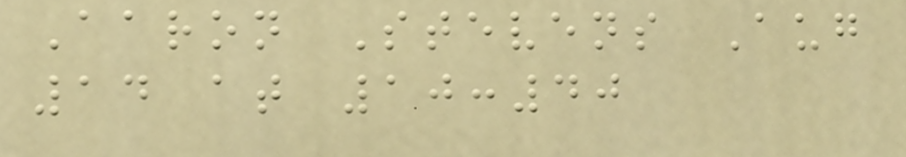Aaron Stevens Aug
14 at 10:40
